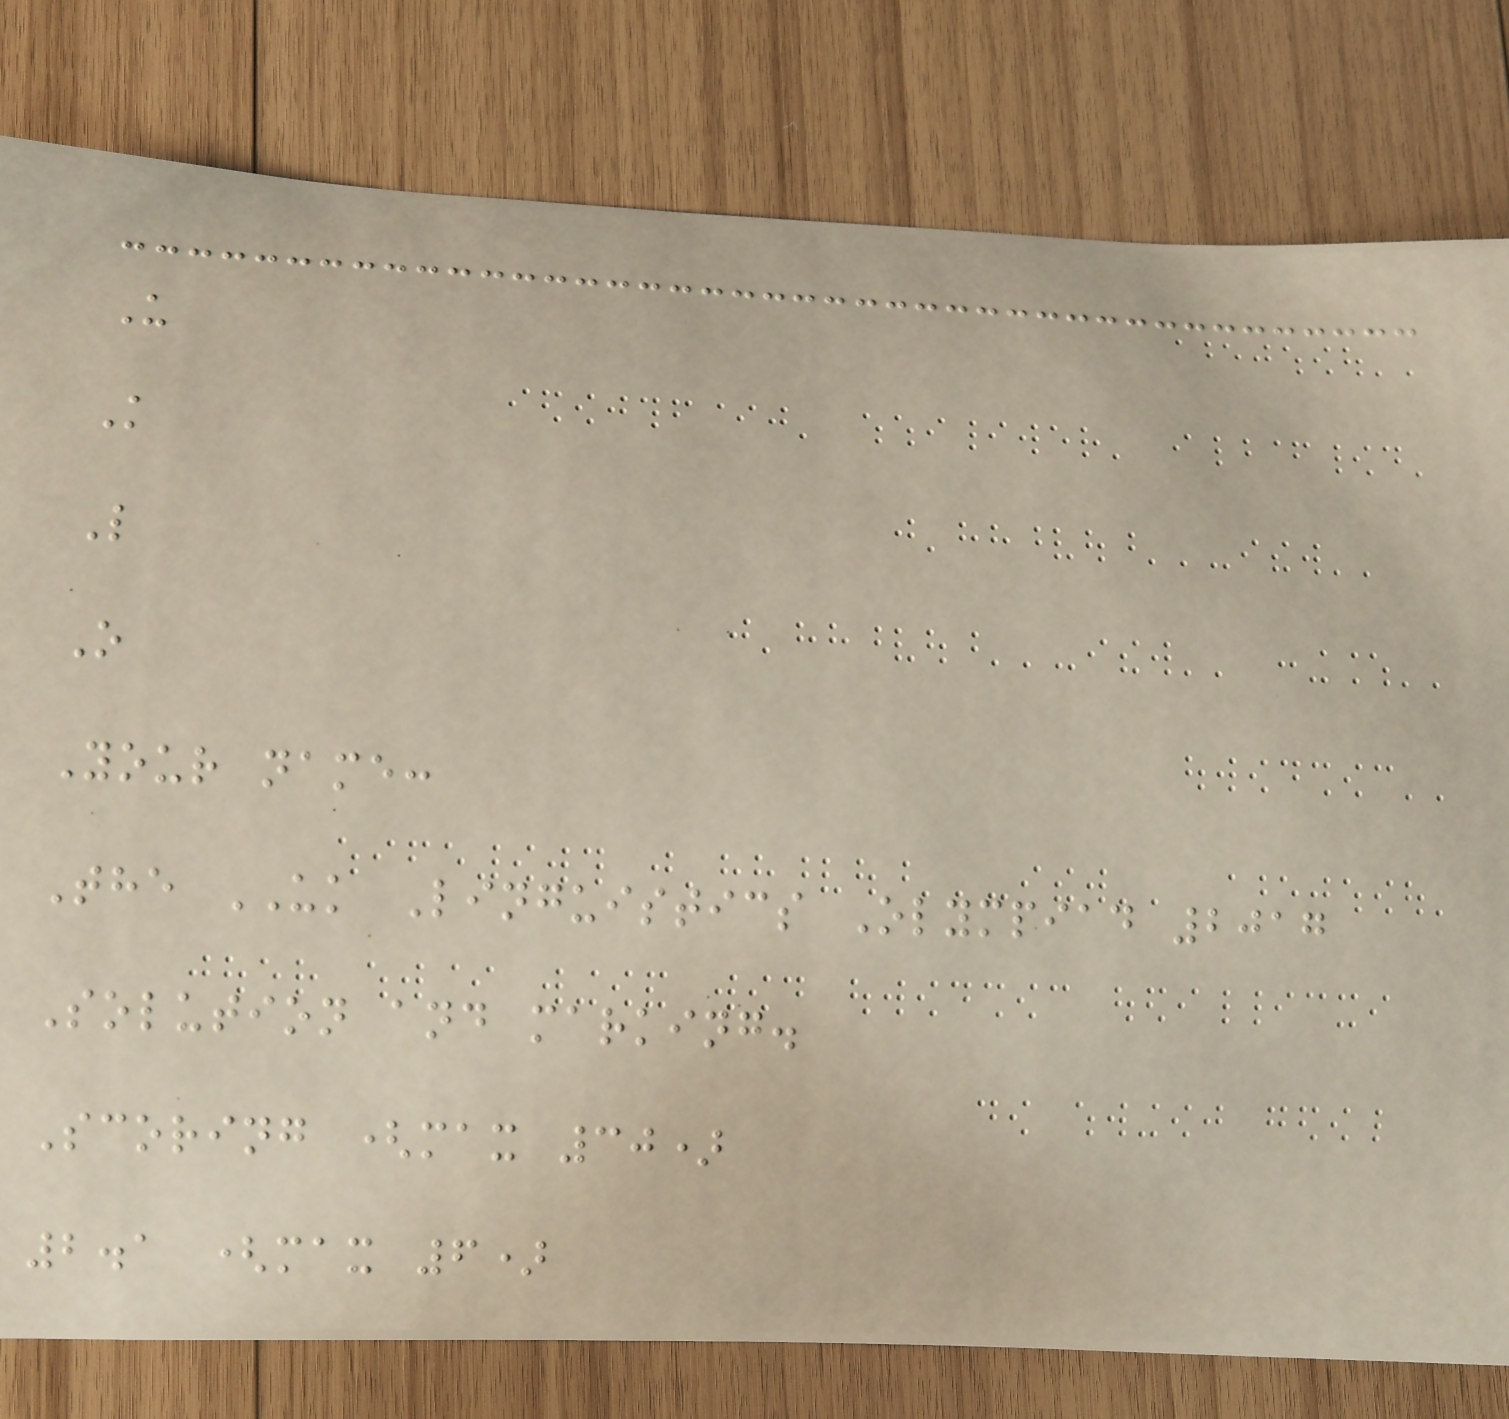U
K
L
O
Your name:
The UK Linguistics Olympiad 2017
Solution and marking.
Scoring (max 30)
2.1 (max 6)
